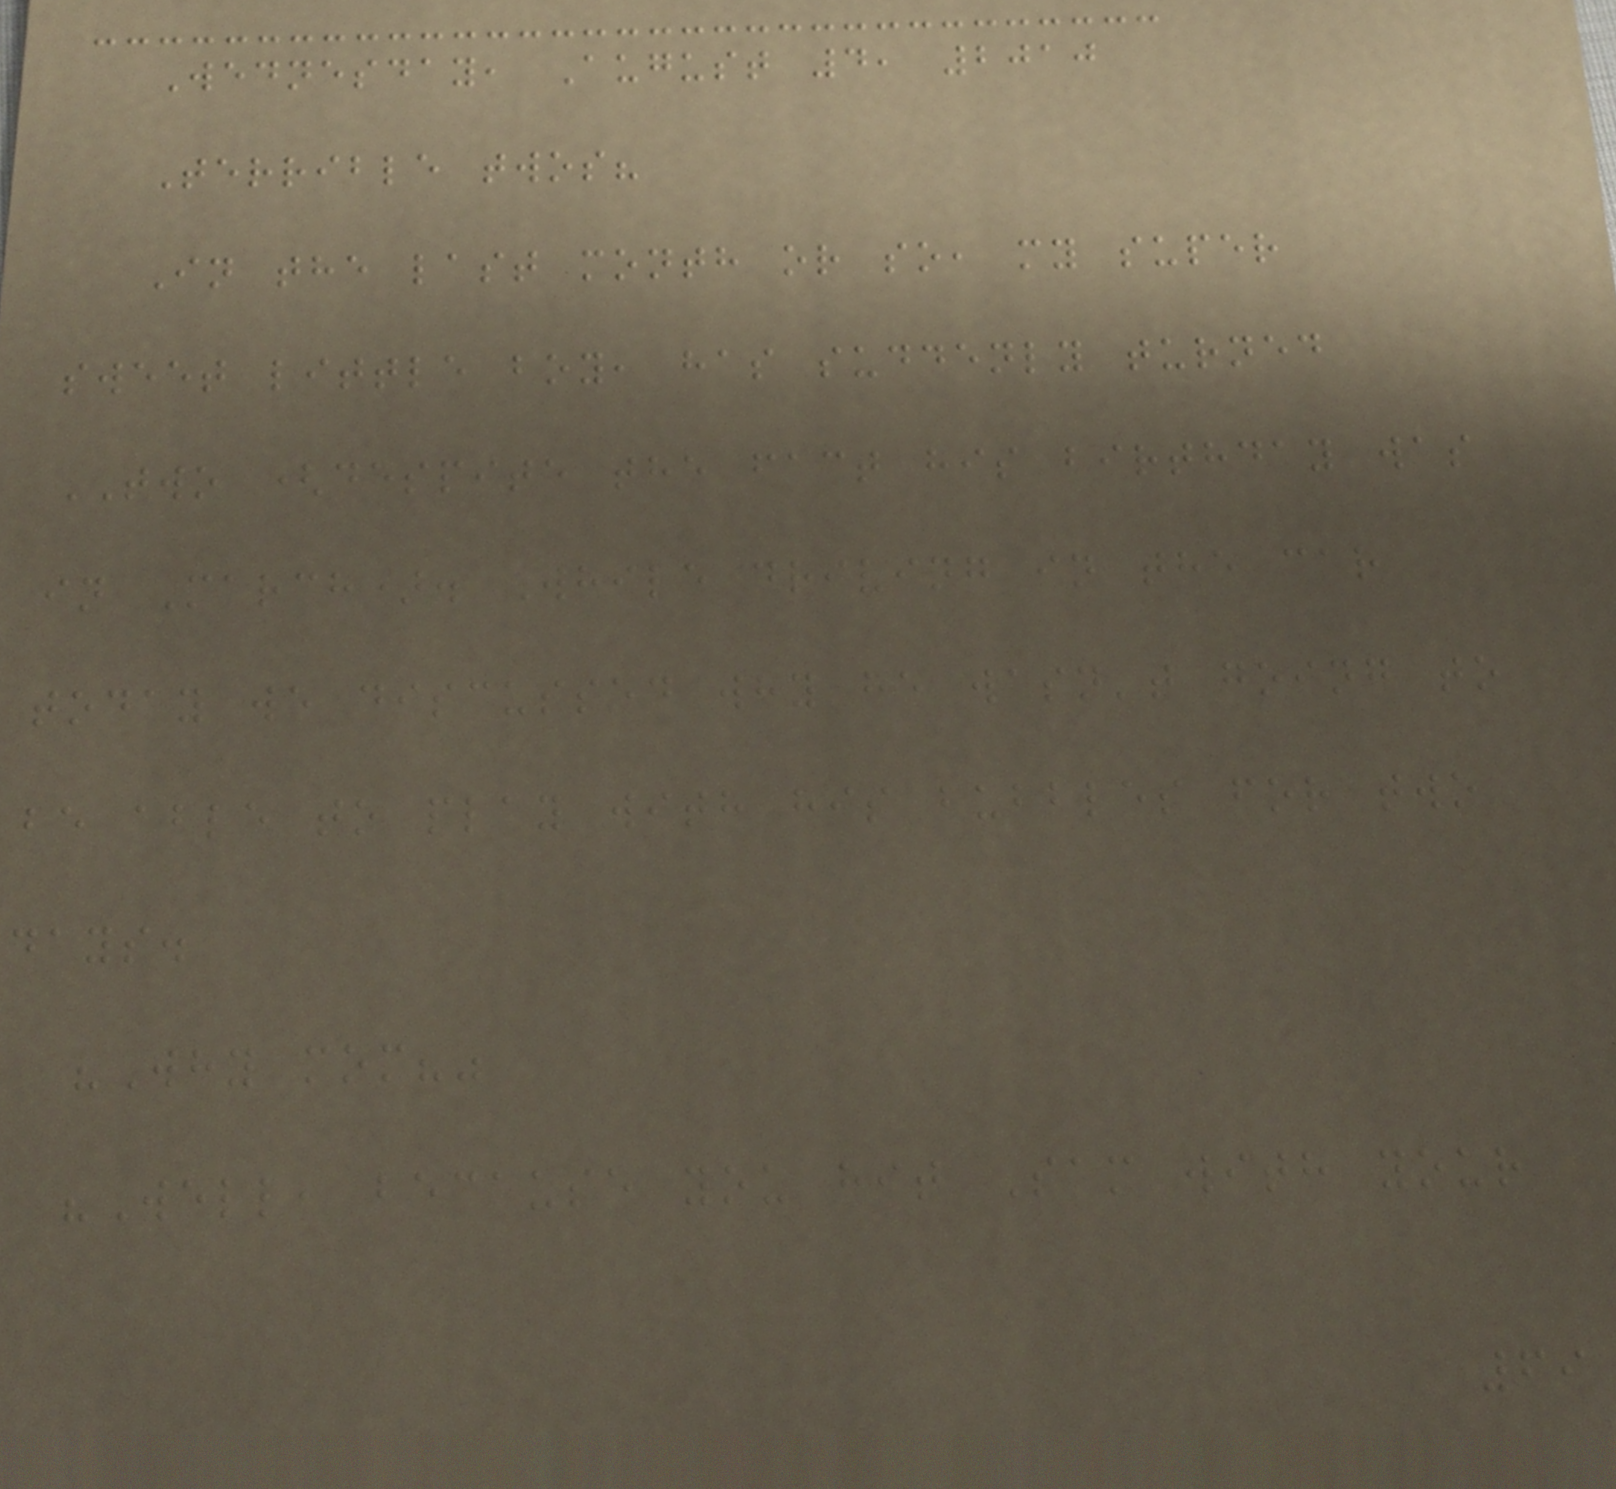Wednesday, August 4, 2010
Terrible twos?
In the last month or so, my super
sweet little boy, has suddenly turned
TWO (despite the fact his birthday was
in March). While driving in the car
today we discussed why he wasn't going to
be able to play with his bubbles for two
days.
"Why mom?"
"Well, because you hit Sam with your
69
